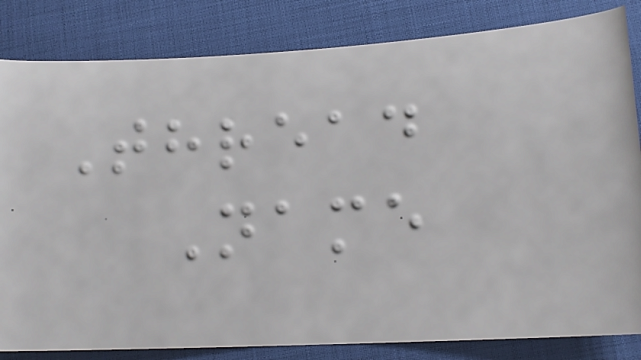Thread
Name
